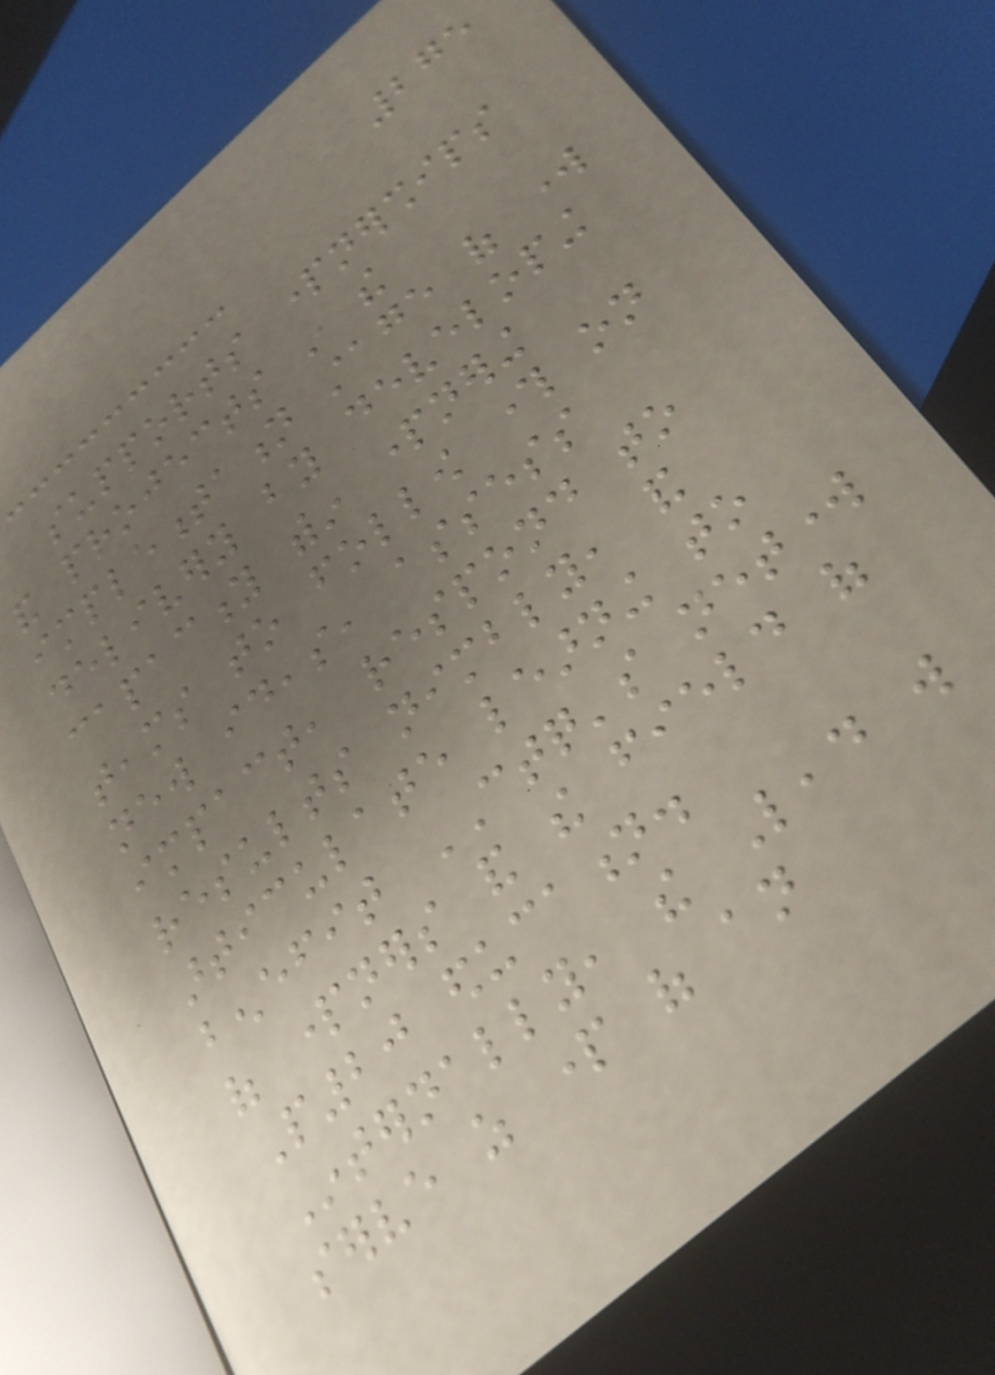275
supports partnerships
and projects in the
implementation stage of work
delivery by developing
capacity within partnering
teams to follow through on
new ideas, assess
impact, respond to
results nimbly, and
articulate learning to
benefit CTQ's network
of partners and the field of
P20 education.
Internally, the Lead will
serve as part of an
